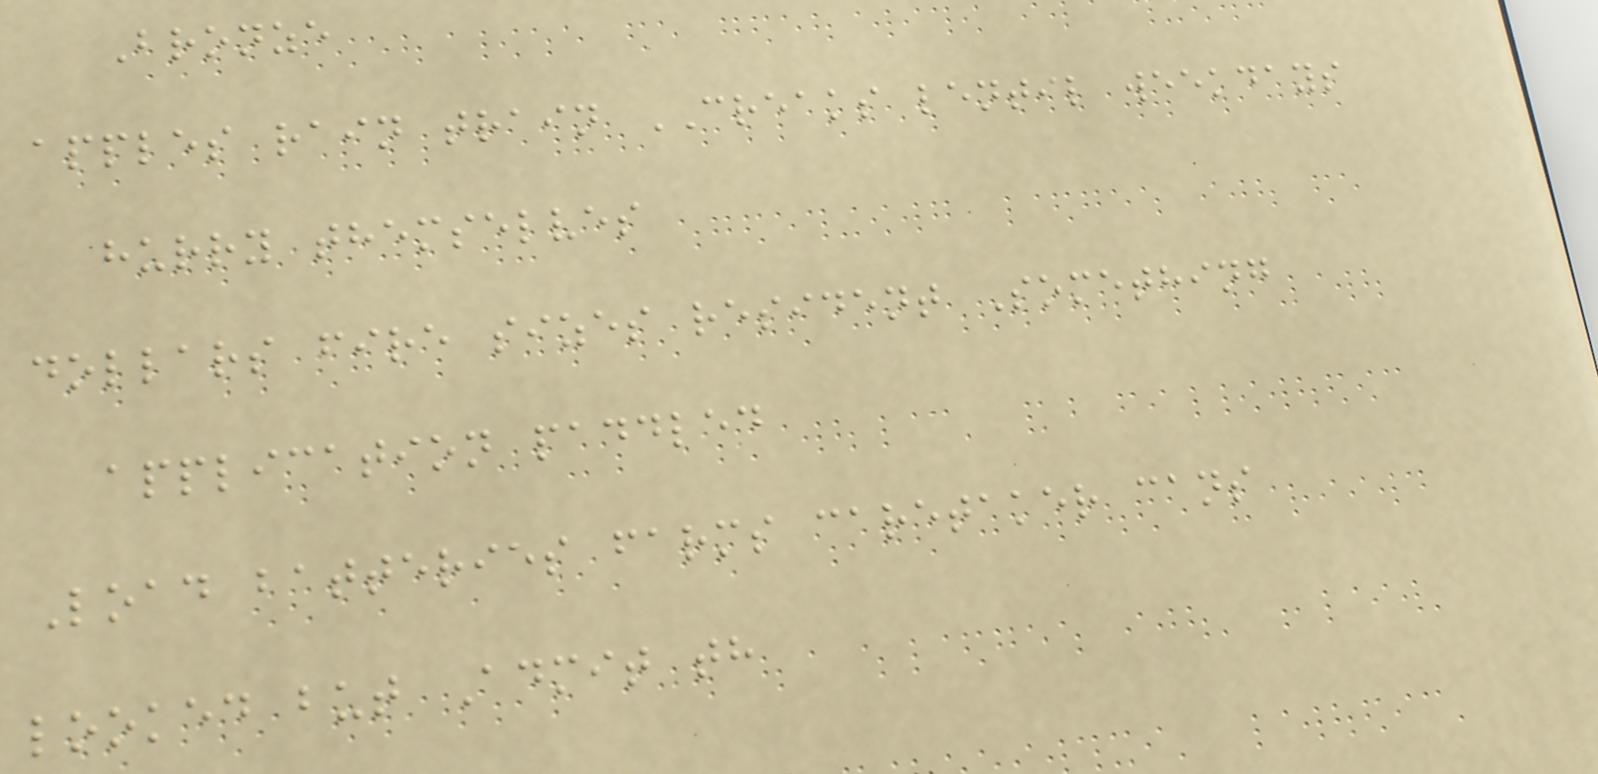Bronze
apples rain train CREAKS lentil weekdays
hurry themselves
dollars fire sizes resident Something
application paddled
Load batteries farms caretaker cans
looked but Admit th
